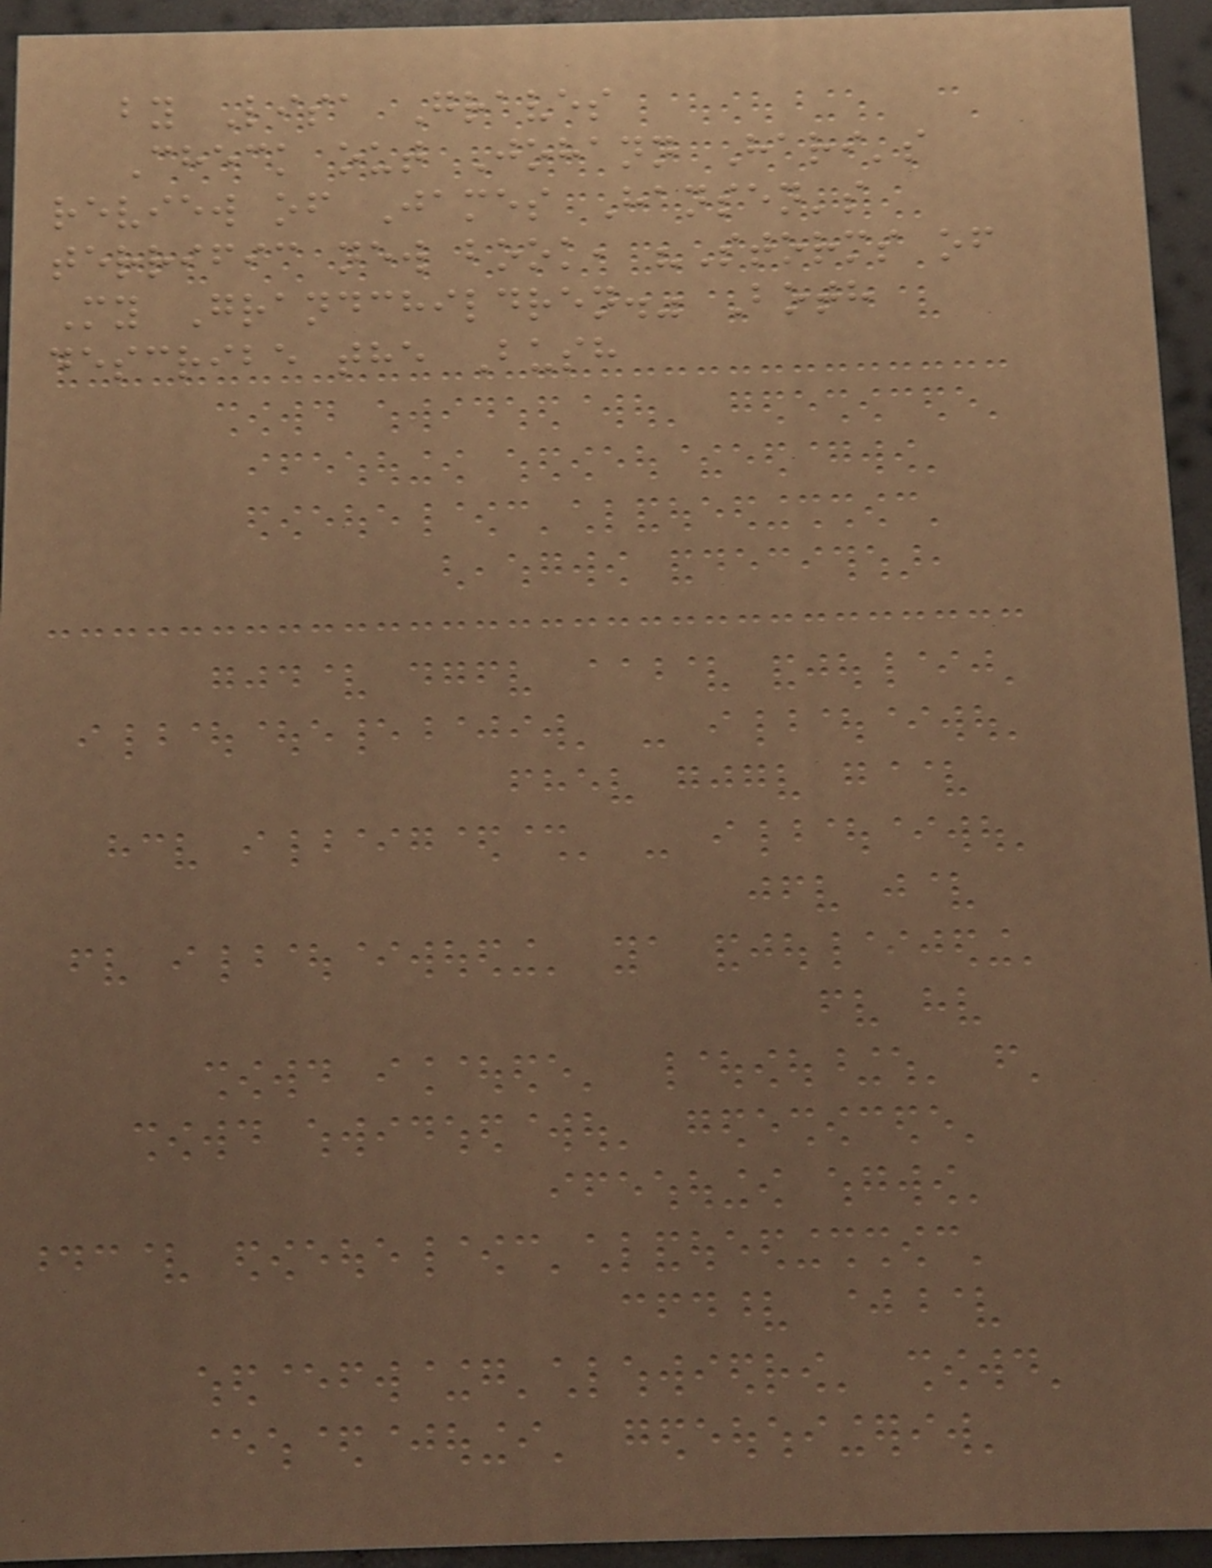by Lisa Graves
Check out Johann Hari's
review of James Hansen's
terrific new book, "Storms of
My Grandchildren." Both
describe the Bush
